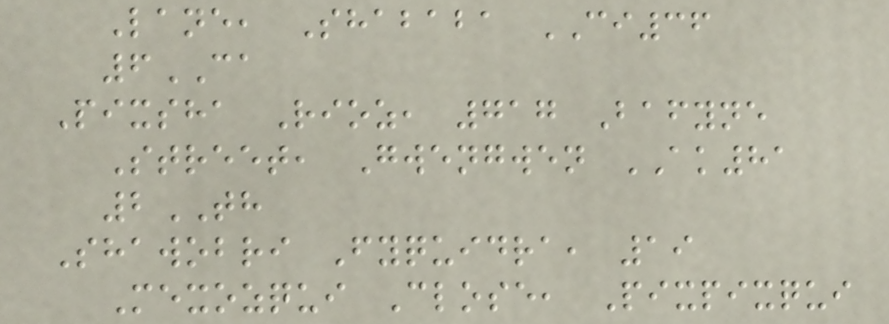Lane, Shababa CI36
6CA
Pixsha Rioz, 717 Bafyne
Street, Gwengwen AK81
2TH
Shawobri Fyquidra, 19
Mexozqui Close, Pixpixqui
